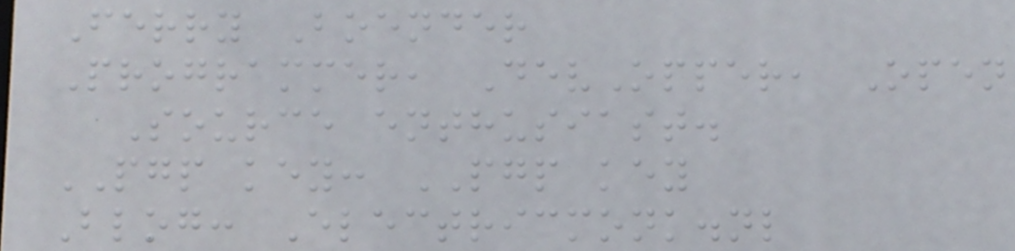Ferry Boender
Programmer, DevOpper, Open
Source enthusiast.
PGP key: PGP key
Blog: Electricmonk.nl
